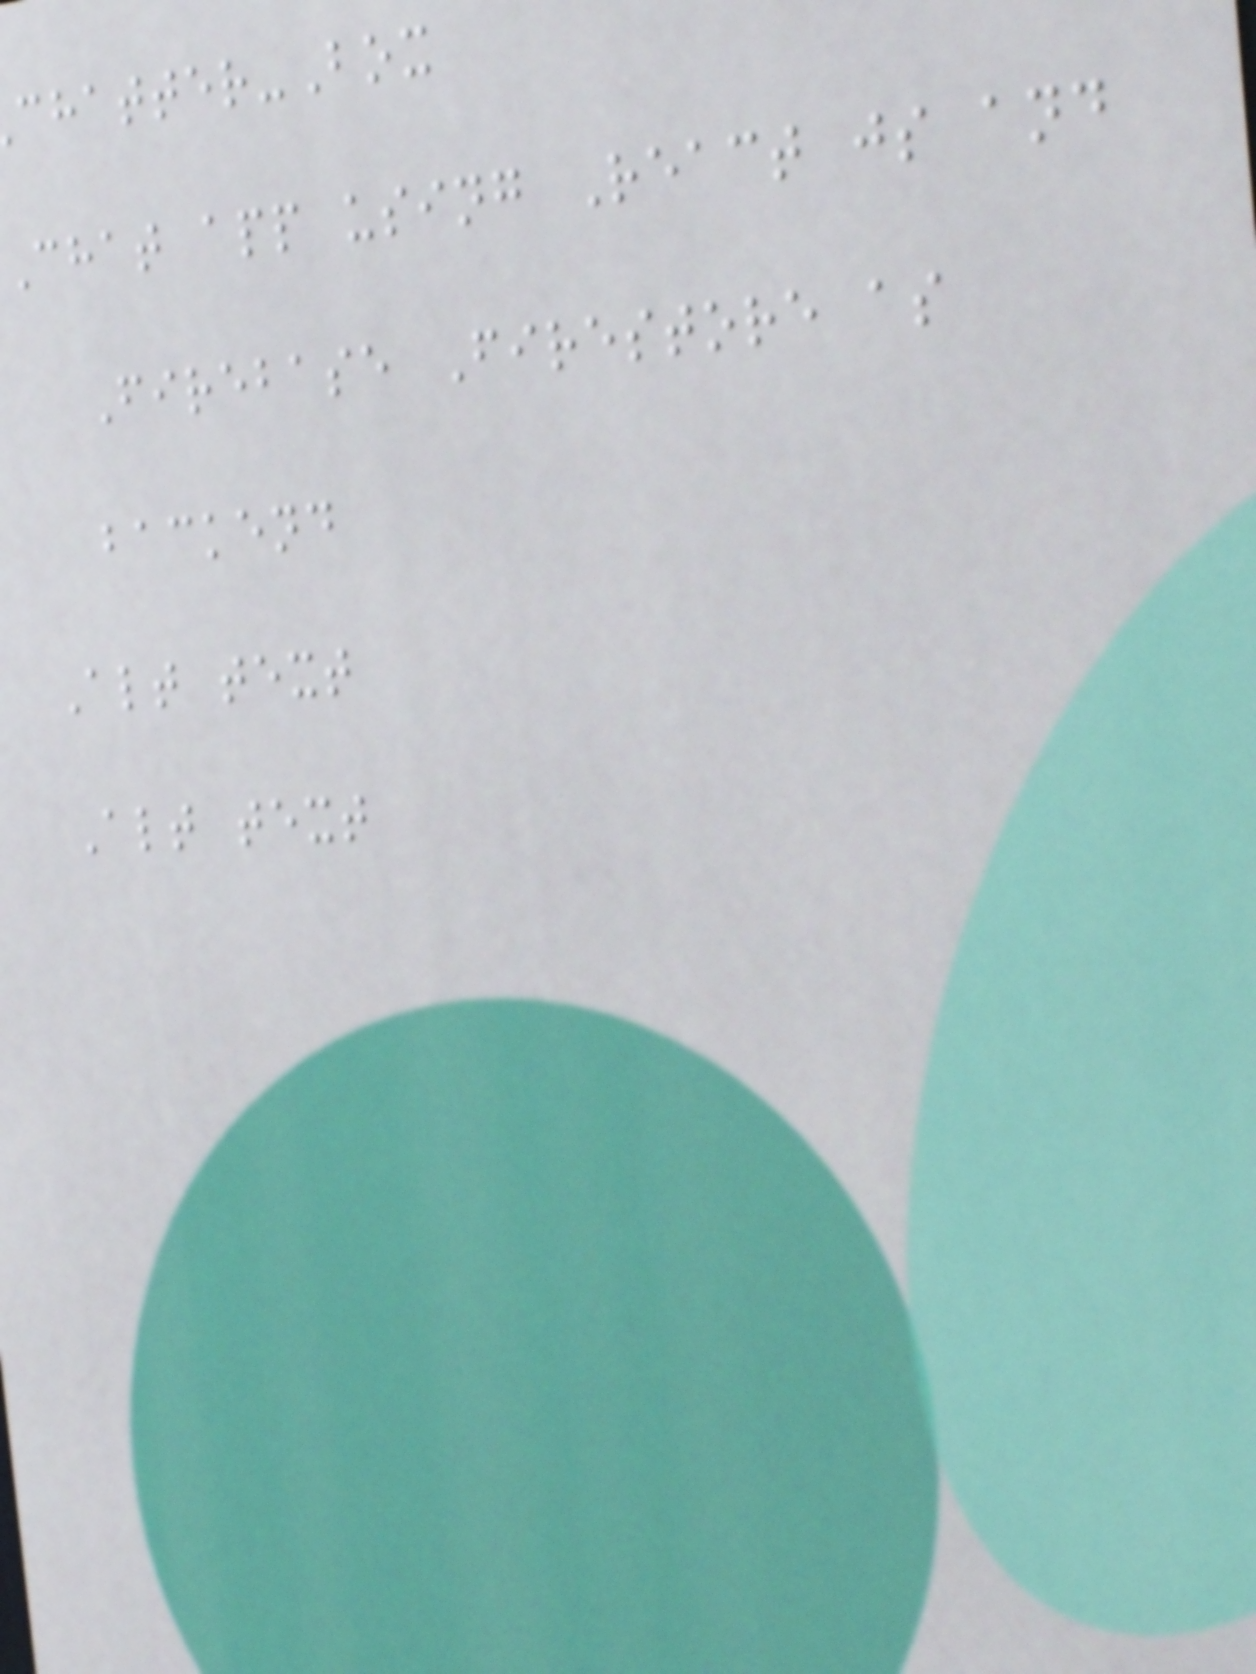hatter-Box
Chat app using React js and
Firebase Firestore as
backend
Alt text
Alt text
